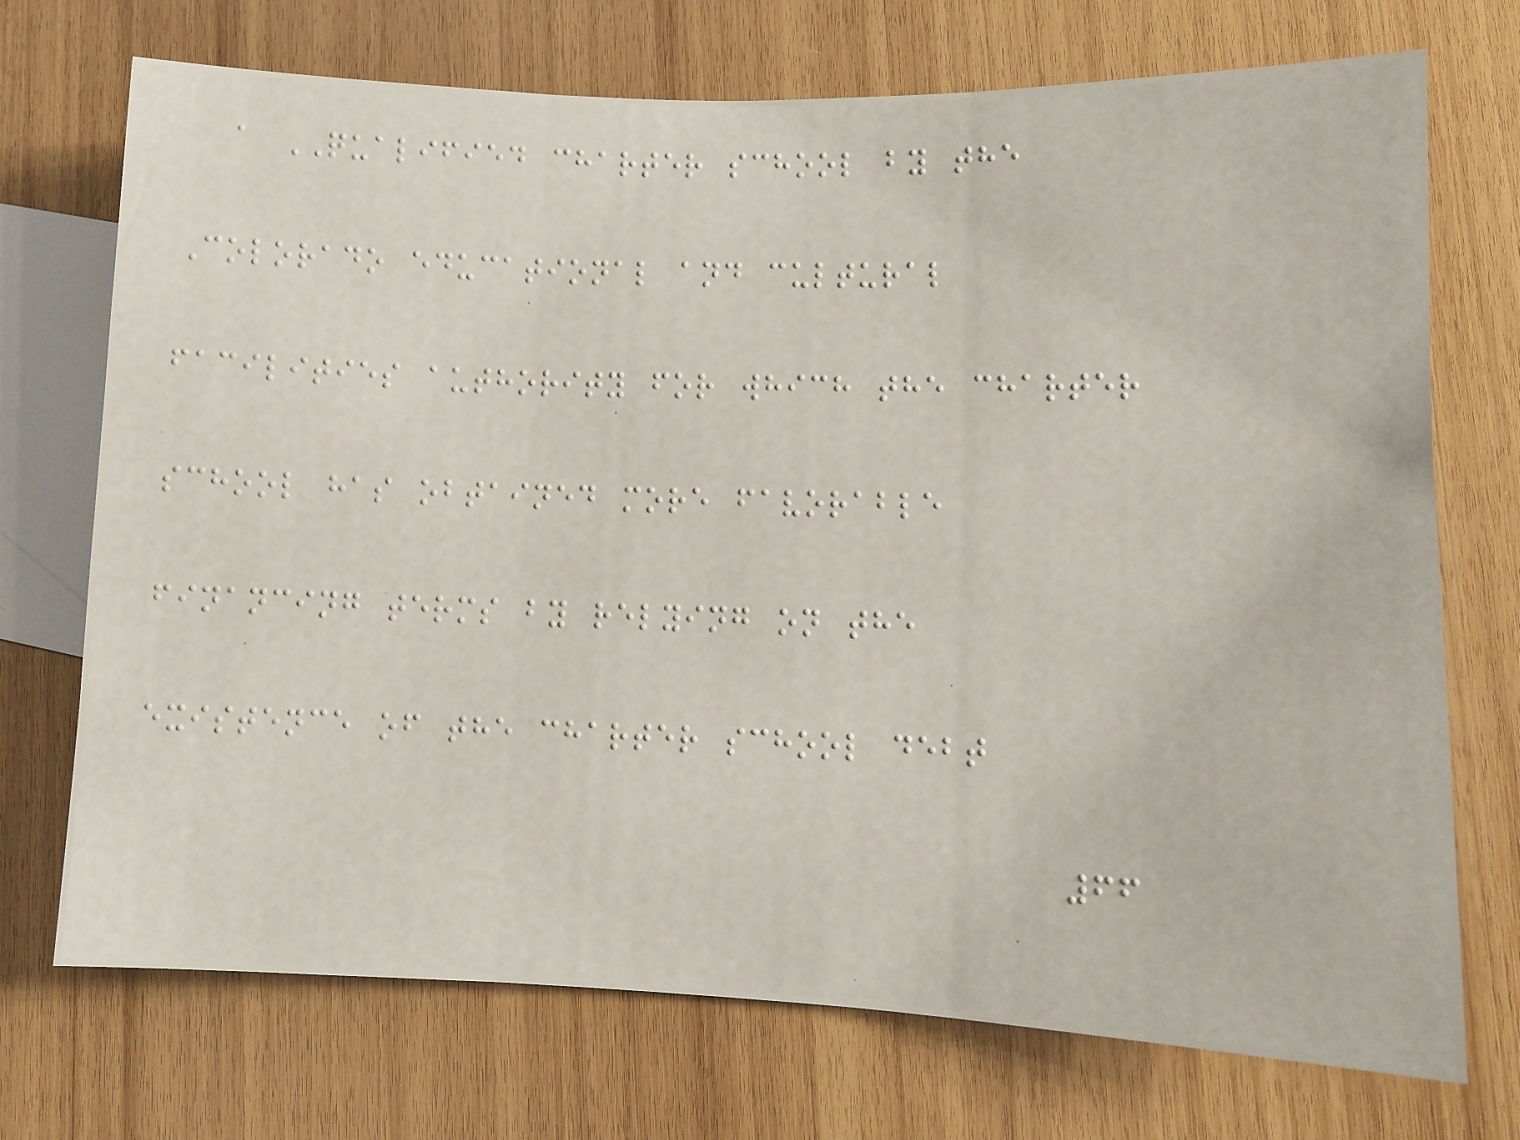a QUALIFIED charter school by the
Colorado educational and cultural
facilities authority for which the charter
school has obtained more favorable
financing terms by relying on the
existence of the charter school debt
66
